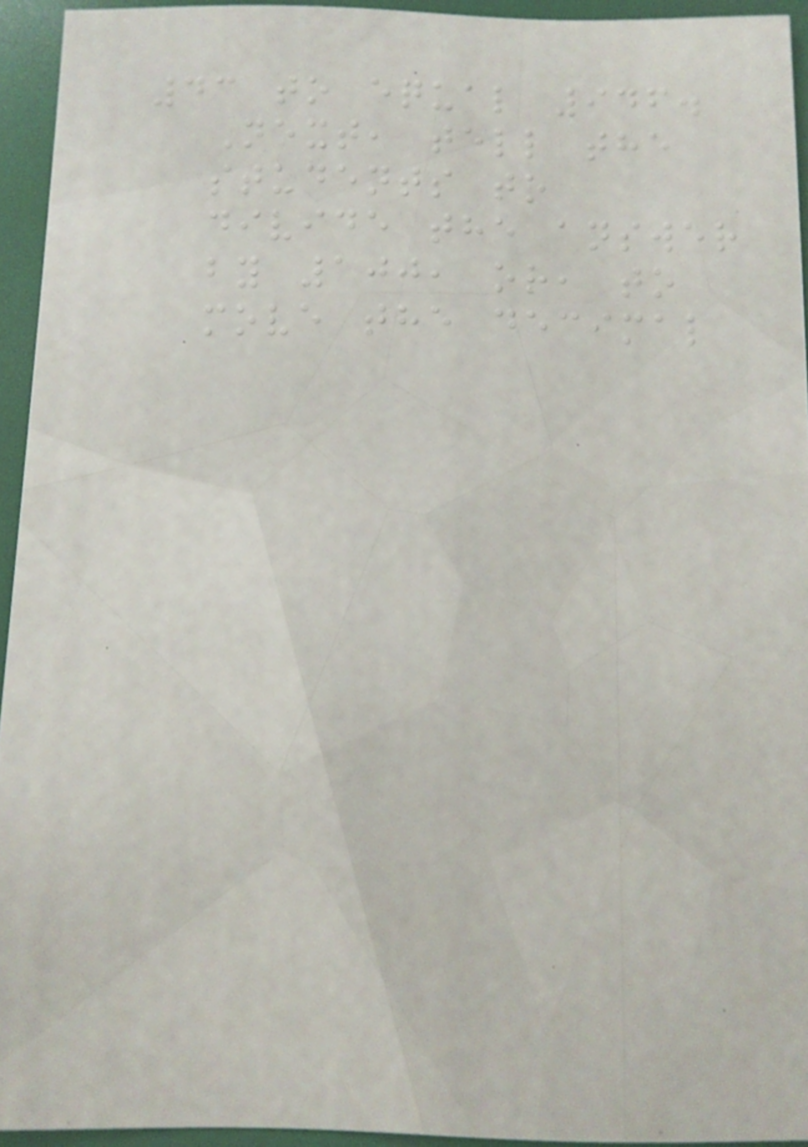43 to equal 946.
Next, tell the
students to
divide the answer
by 100, or, to
move the decimal
